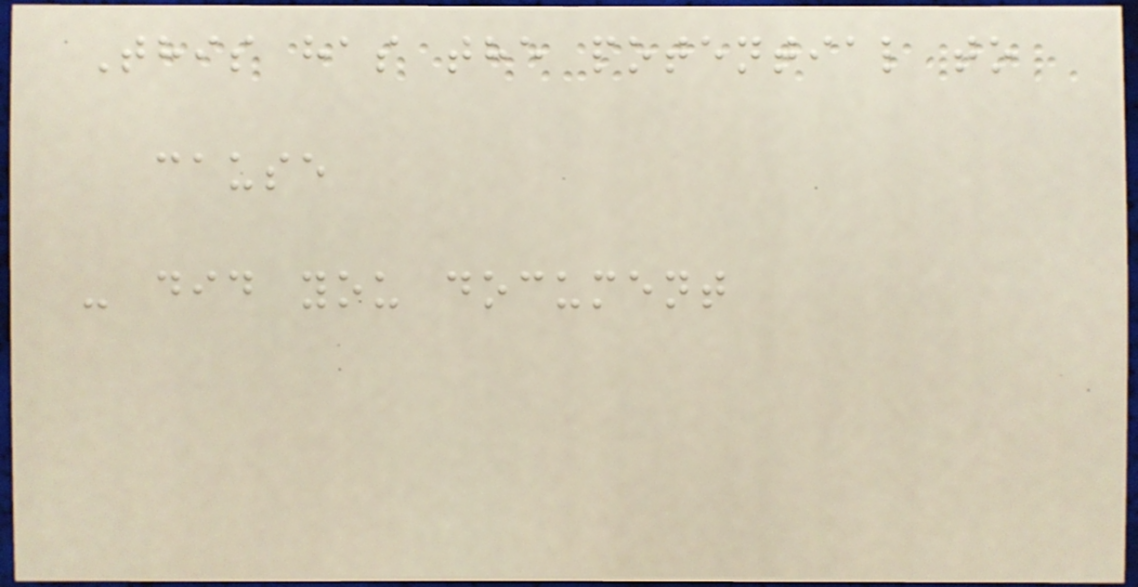This has the potential to
cause
- did you document
